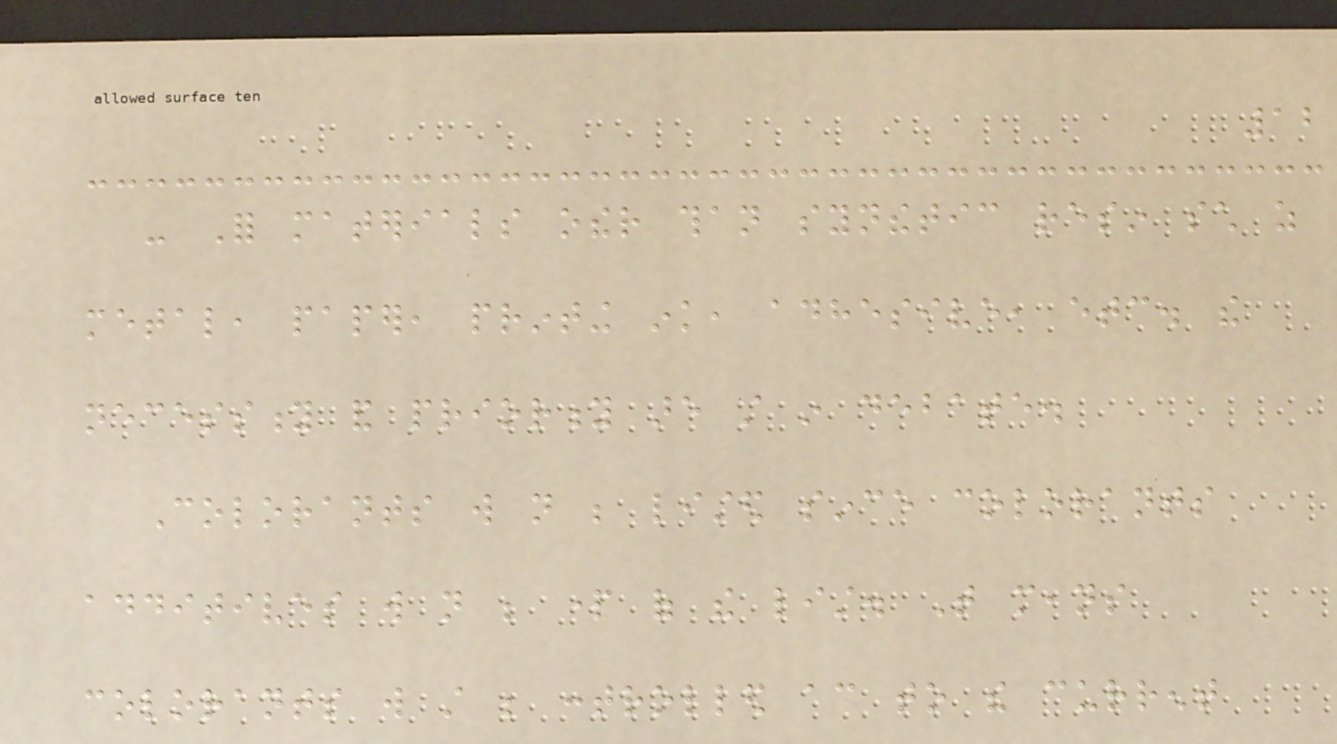12
- For materials other than synthetic resin such as
metal, paper, printing ink, adhesive, etc. the
necessity and priority are still in debate.
Colorants will not be listed since colorants
additives will not be part of the list. That means
colorants will still be controlled according to the current
